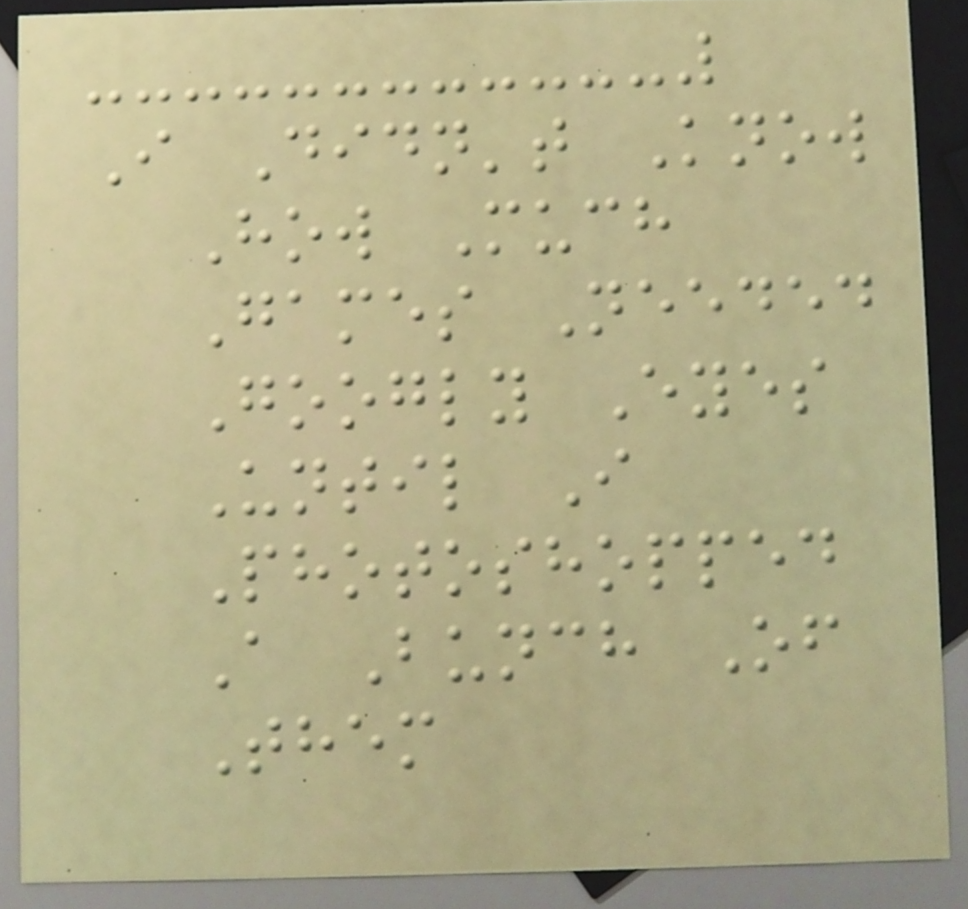I Didn't Know
How Much
Games Needed
Googly Eyes
Until I
Photoshopped
A Bunch Of
Them
